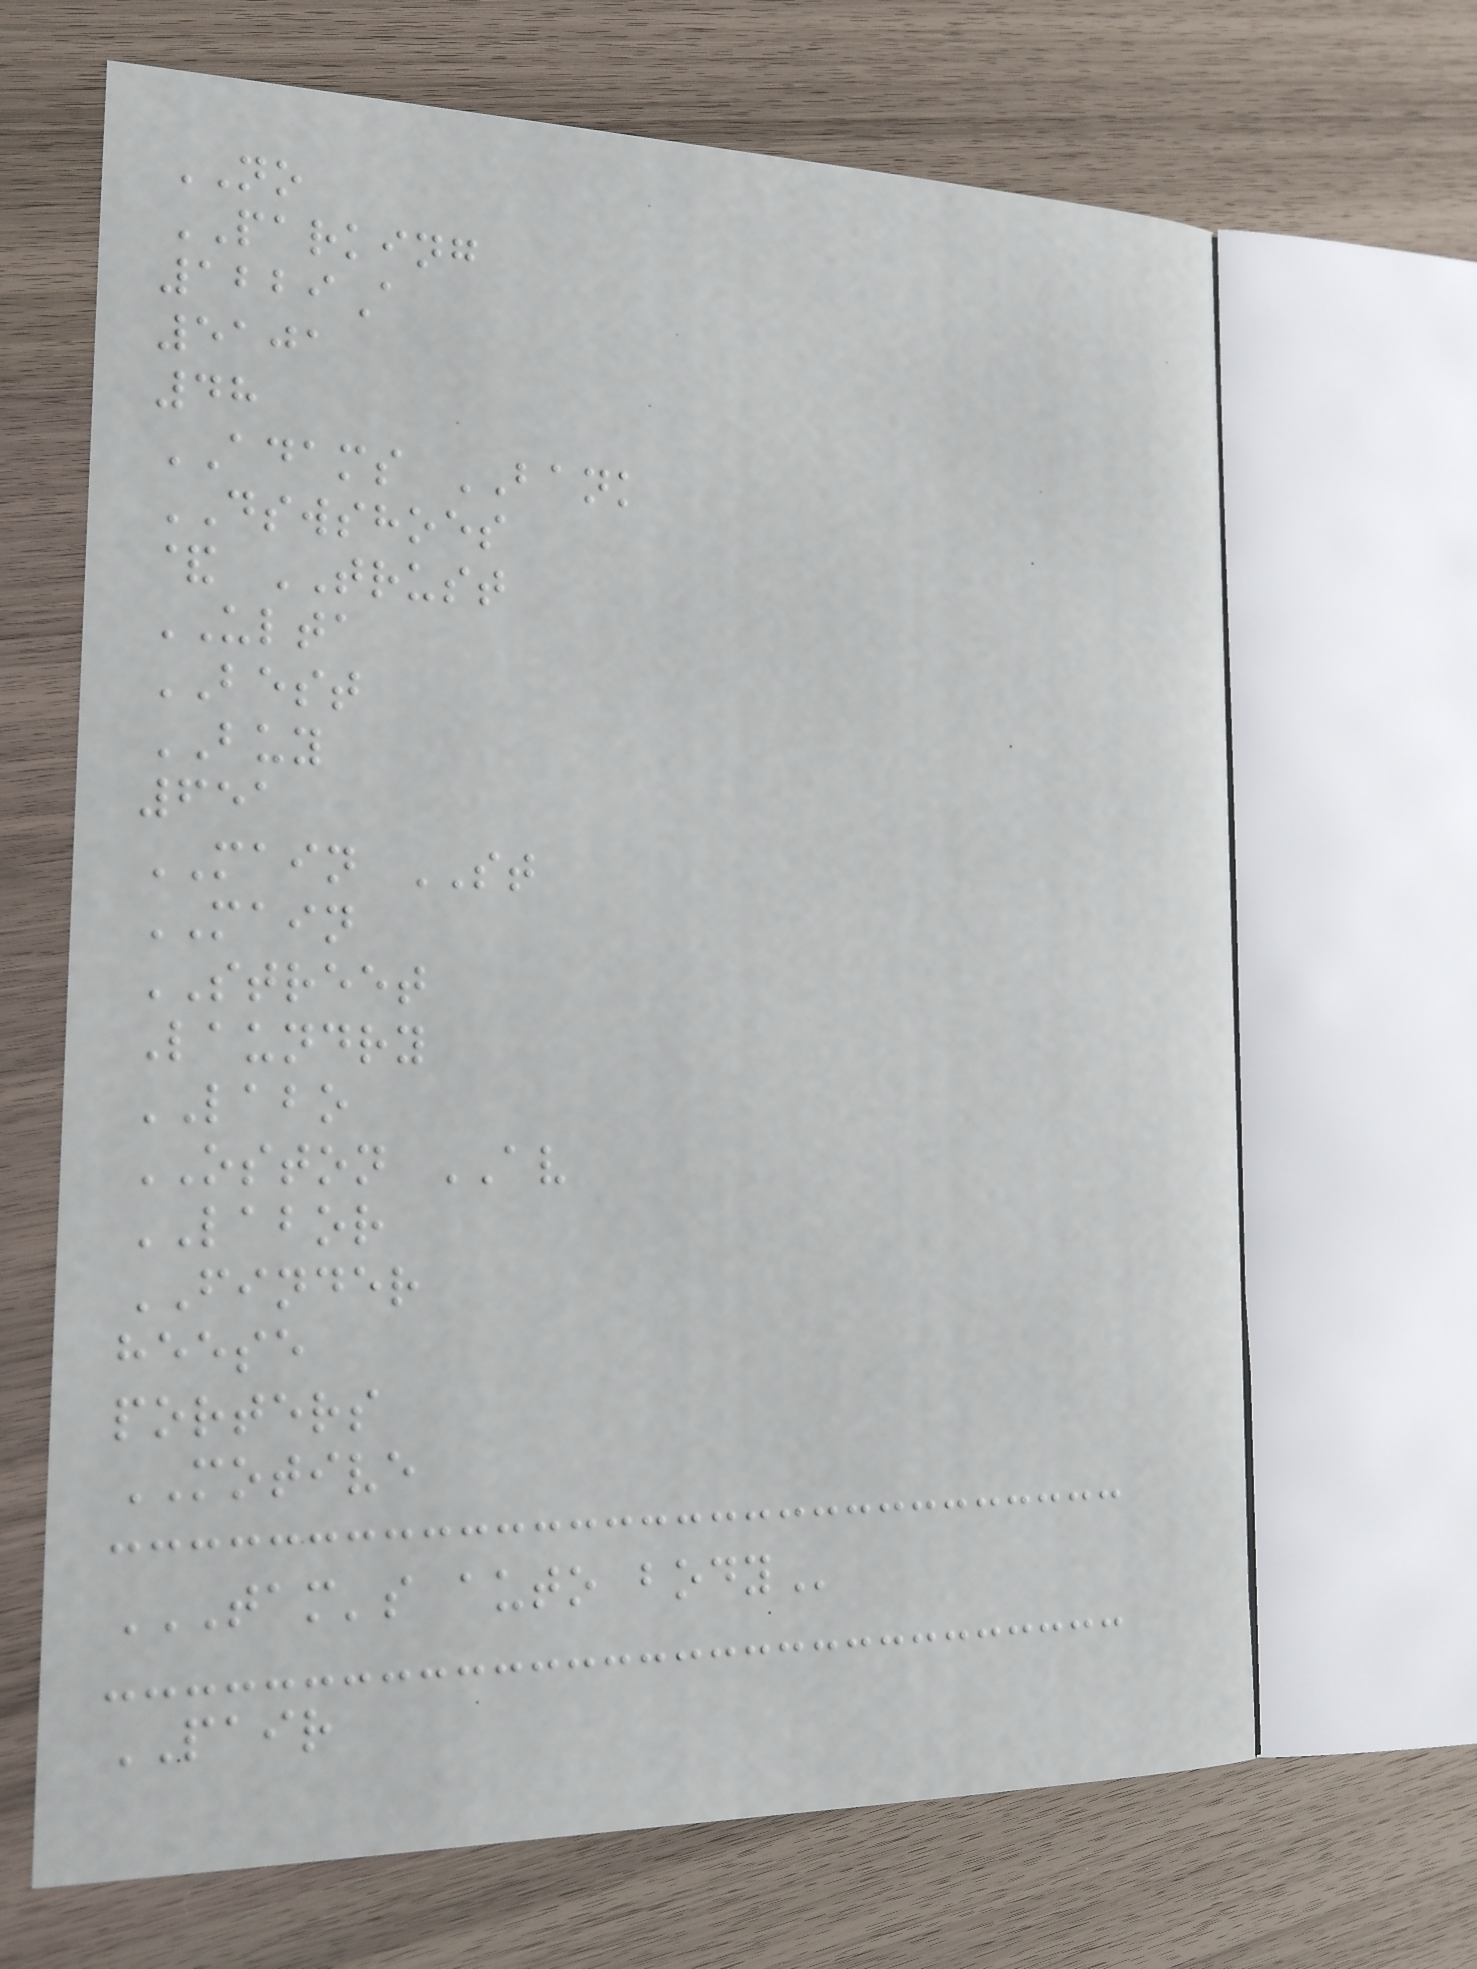NO
PARKING
1229A
5101
48
ADAMS BANK
DSWSHOES
& TRUST
ULTA
BEST
BUY
651
MAIN ST
MAIN
STREET
Laundry
LABO
OSTON AV
LABOR
FINDER
heese
porters
MOTIVE
TAM'S AUTO BODY
PAIR
